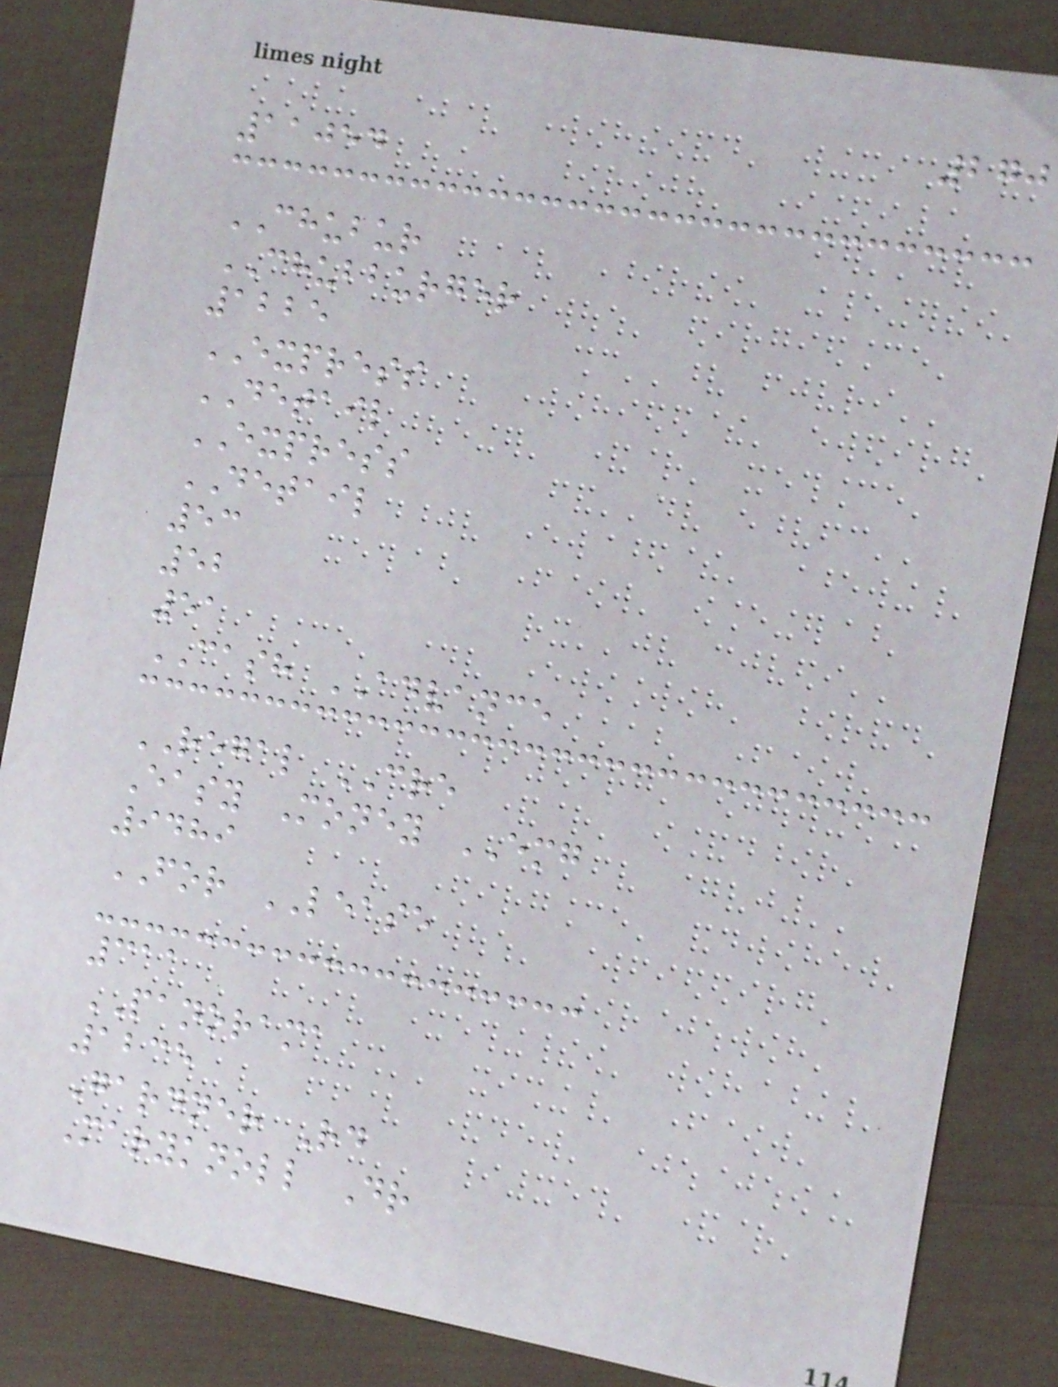270
11054
CHUBUR
CHUBBURGER
1225
EXPRESS
DETAIL
EXPRESS
DETAIL
53
52
51
CASH ADVANCE
REGAL CRE
Easy Money EMG
9489
FOR LEASE
311
PANORAMA
1235
Gardner Rd
Maryknoll Dr
